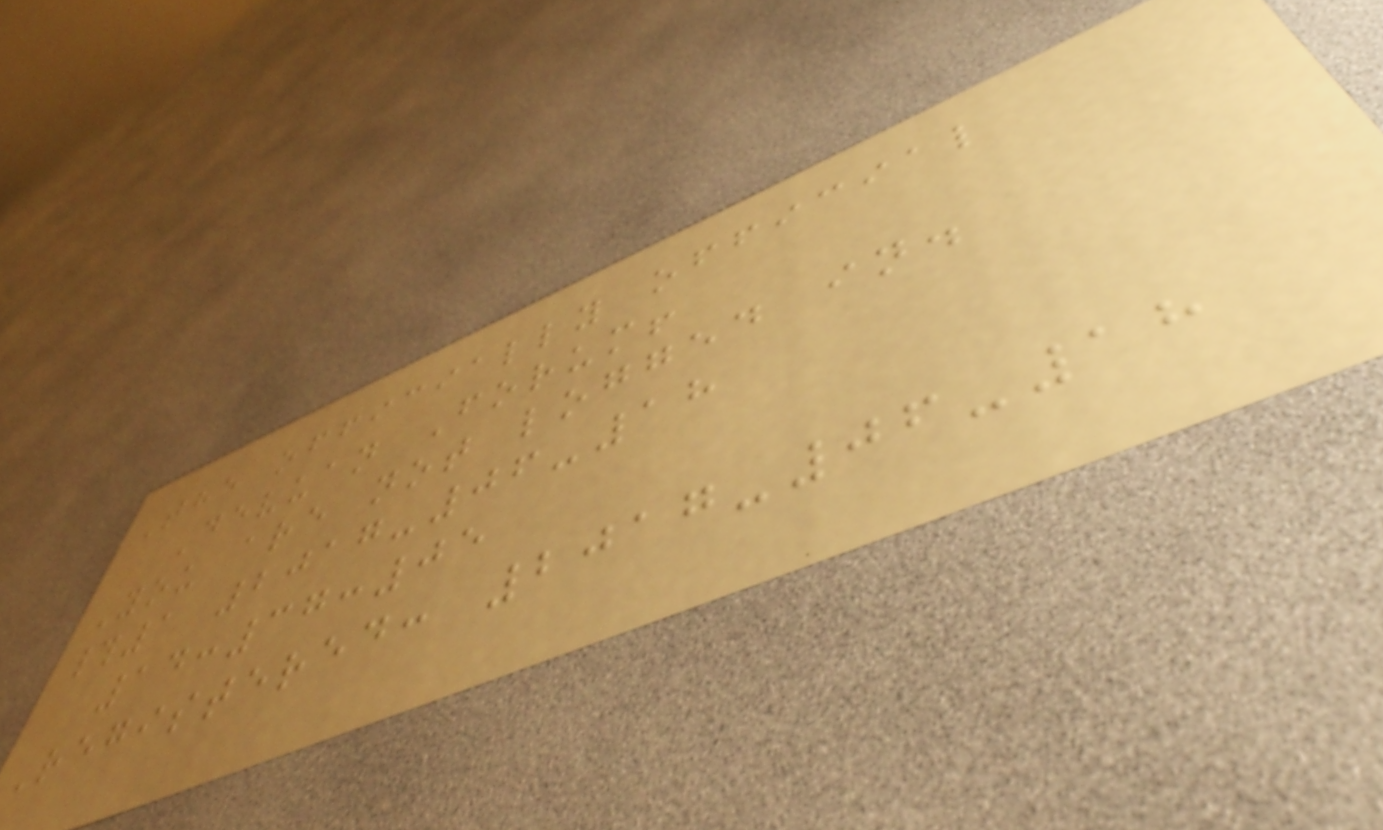The officially official
Devuan Forum!
You are not logged in.
#1 2017-06-18
14:37:05
Registered: 2017-06-18
